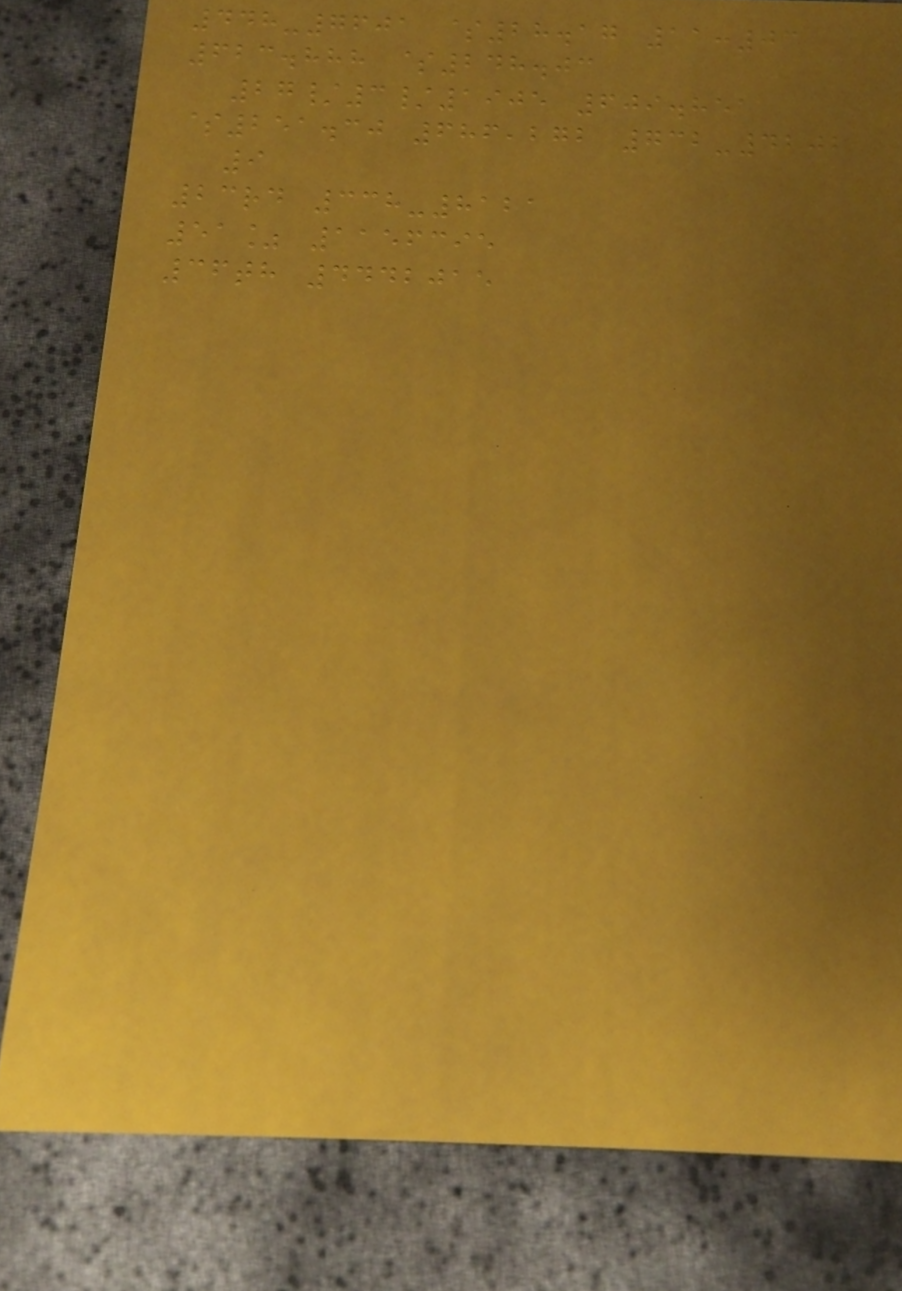448-7601 $28.17 11:03
623.888 $248.03
27/3/1905 609.851
$251.30 686,272 732-4202
9
23rd 338-8121
51% 1156395
36th 4442015
